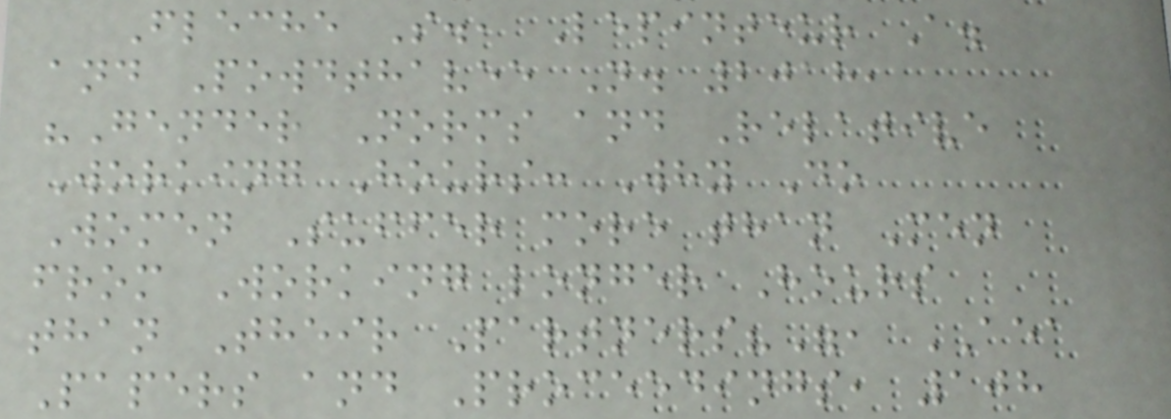Fleche S., Lepinteur A.
and Powdthavee N. 2018,
"Gender Norms and Relative
Working Hours: Why Do
Women Suffer more than Men
from Working longer Hours
than Their Partners?", AEA
Papers and Proceedings, 108
